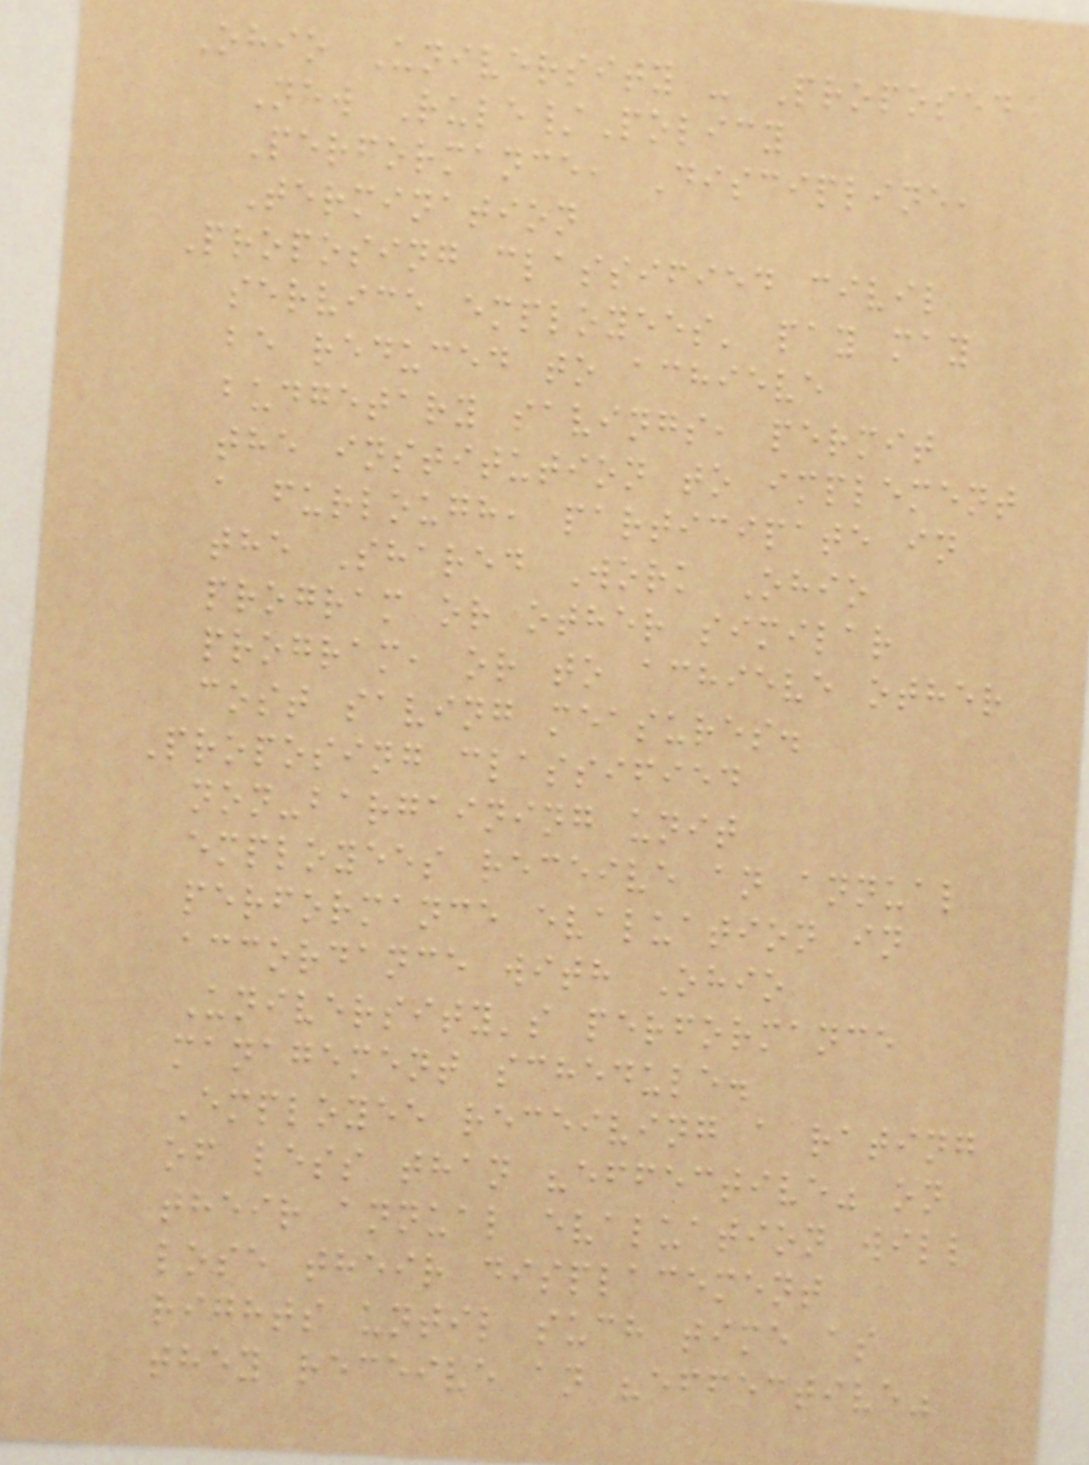Ohio University - Proposed
New Rule/Policy
Performance, Discipline,
Termination
Proposing classified civil
service employees' pay may
be reduced to achieve
budgetary savings, permit
the institution to implement
a furlough, participate in
the Shared Work Ohio
program or other similar
program, or to achieve other
cost saving measures.
Proposing classified
non-bargaining unit
employees receive an annual
performance evaluation in
accordance with Ohio
University's performance
management schedule.
Employee receiving a rating
of less than "effective" on
their annual evaluation will
lose their displacement
rights until such time as
they receive an "effective"
